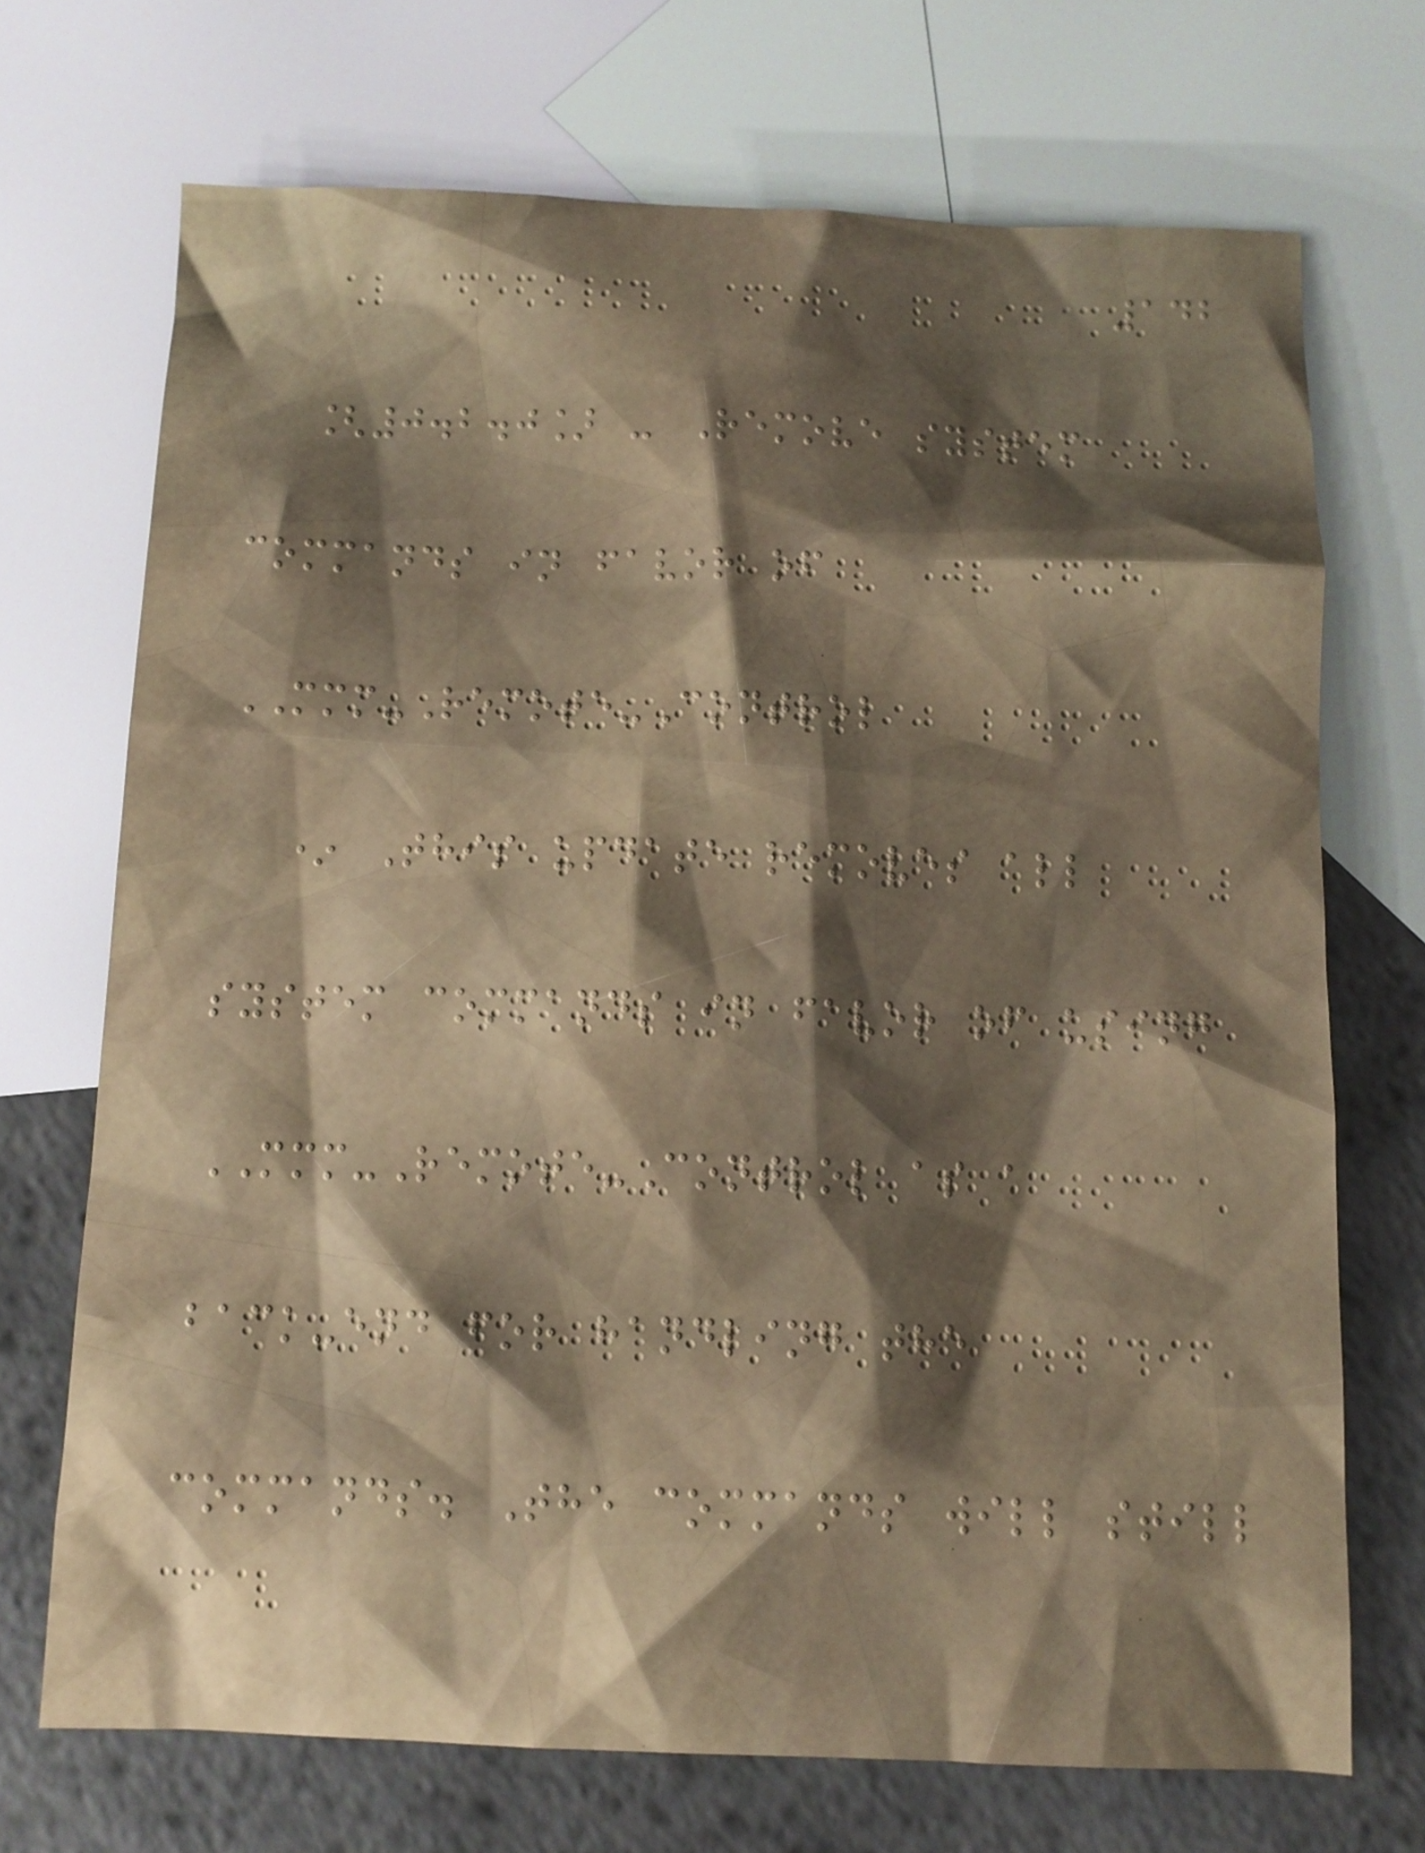142
[0.2.0] - Remove system
commands in favor of
MMM-Remote-Control
* This update removes all
system commands in favor of using
MMM-Remote-Control as a
back-end for handling the
commands. The commands will still
